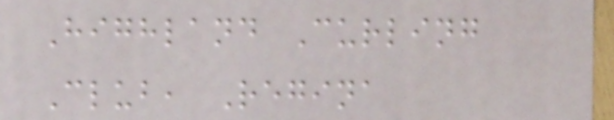Highland Curling
Club, Regina
